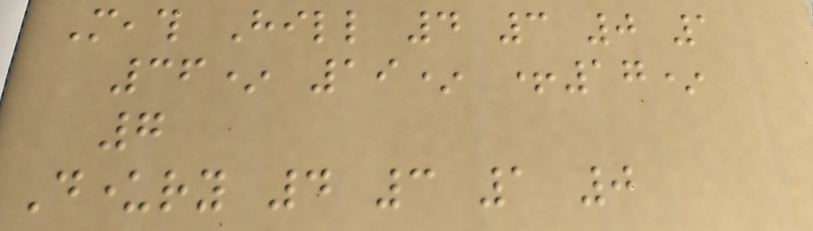Meath Hill 4 3 0 1
36* 19* +17*
7
Dunderry 4 3 1 0
